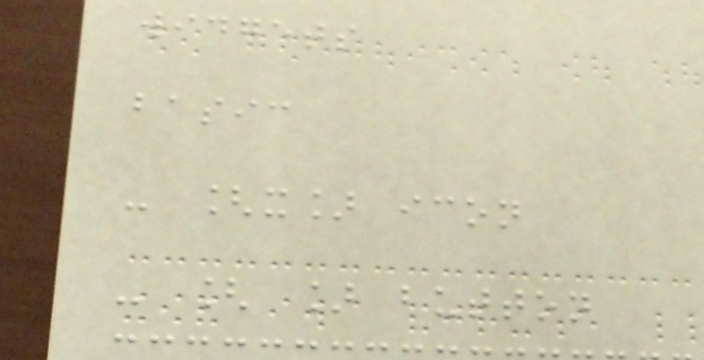widgets
basic
- [x] icon
- [ ] button
